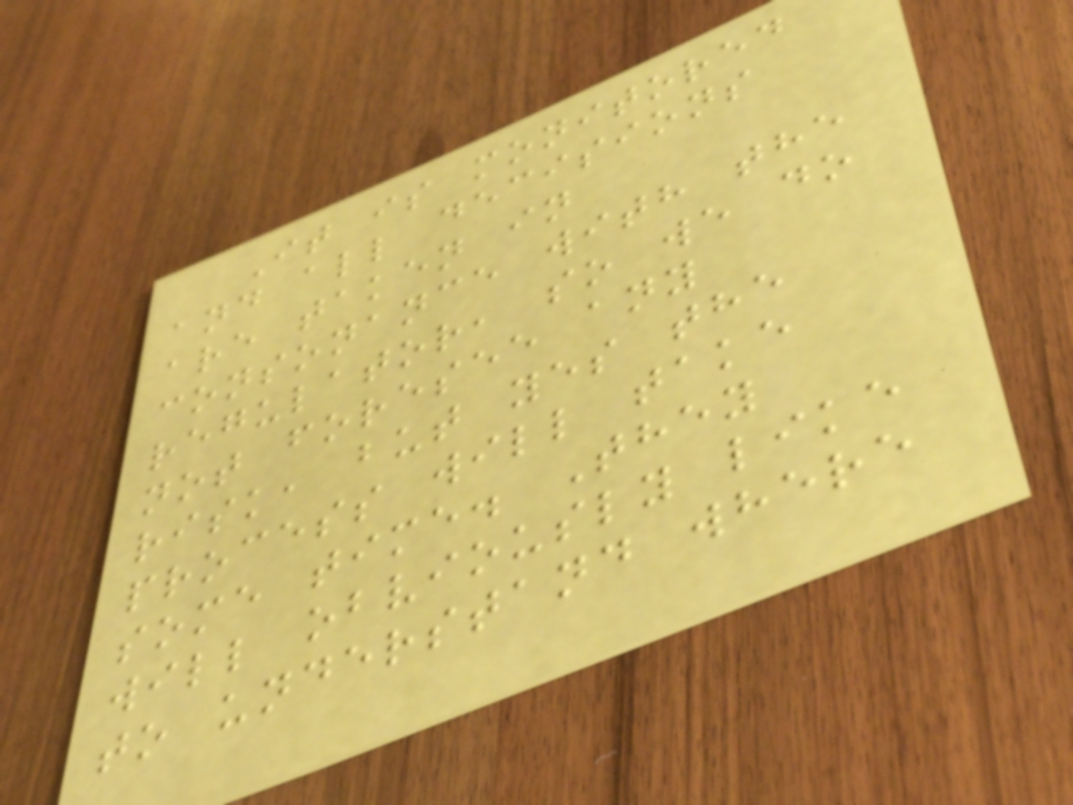It is monitored
and all decisions
are taken in
consonance with the
regulator, so we do
not foresee any
risk, but yes the
process will take
some time. They
will obviously like
to understand where
